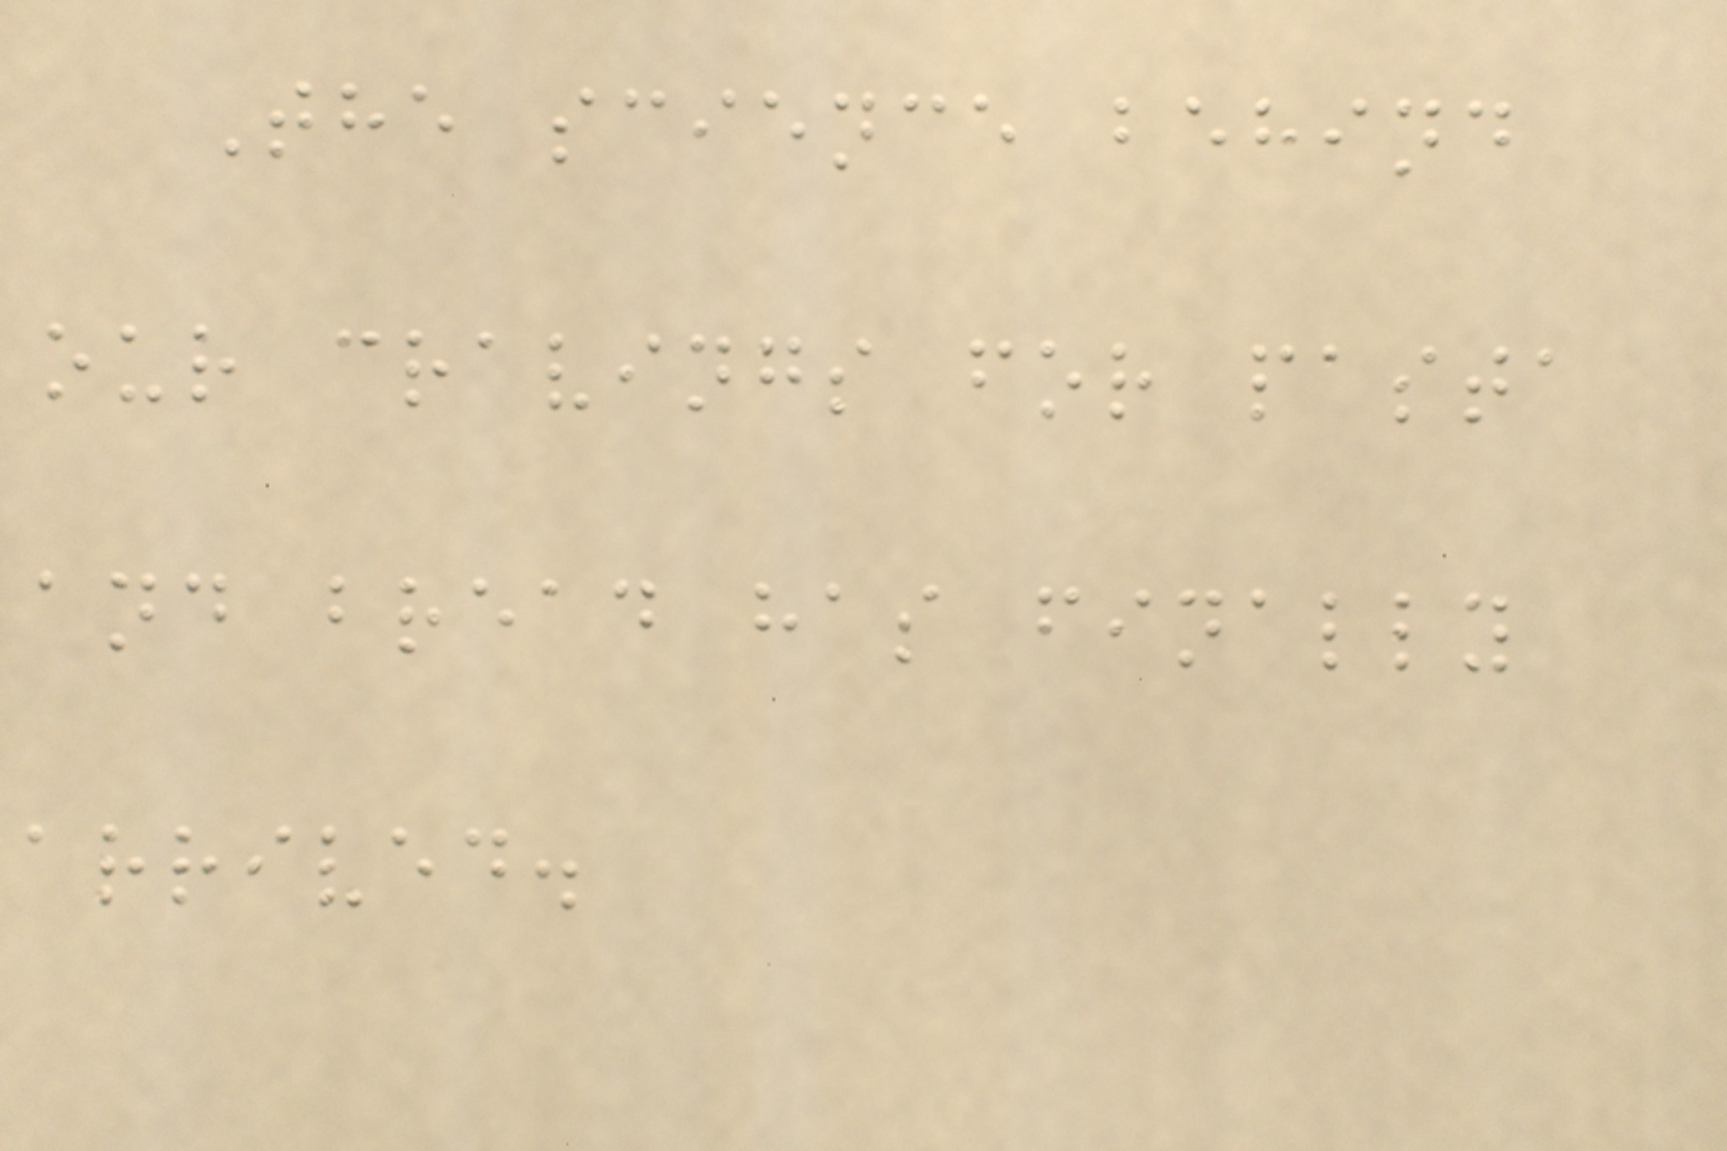The science behind
our cravings for pasta
and bread has finally
arrived.
